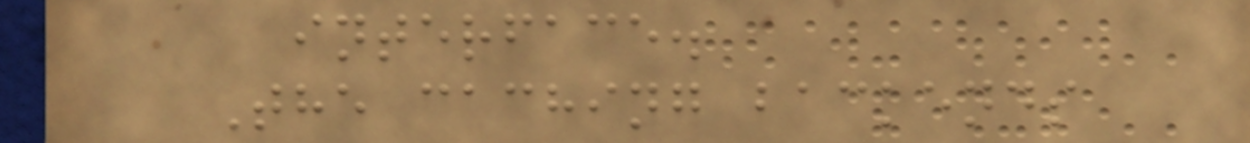interface.
The caching backends
